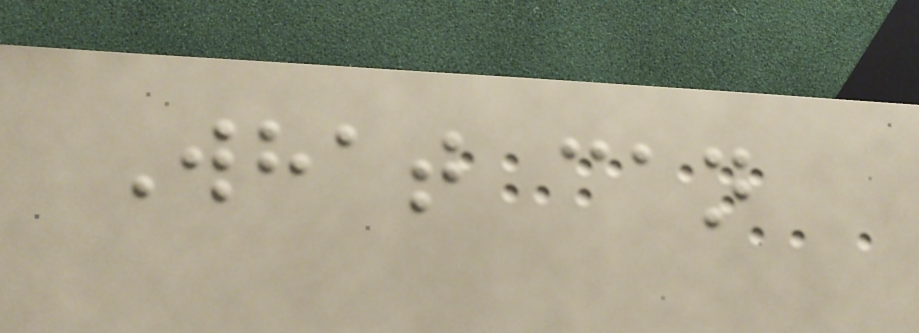What can
